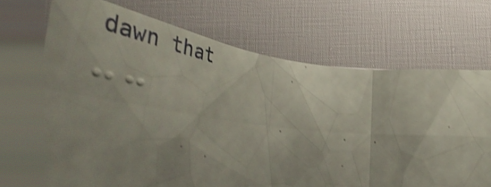--
